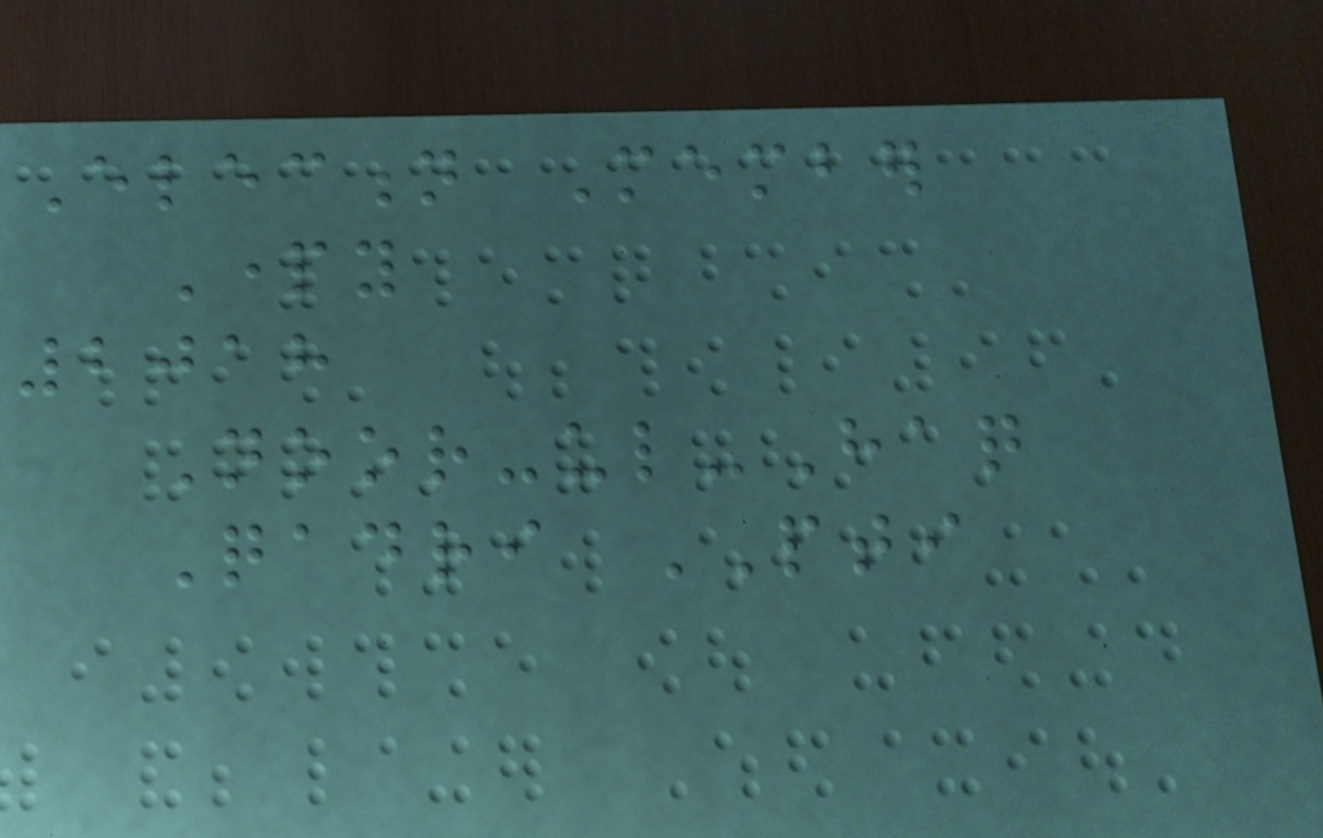Election Member
Party
2018
Noor-ul-Haq
Qadri PTI
